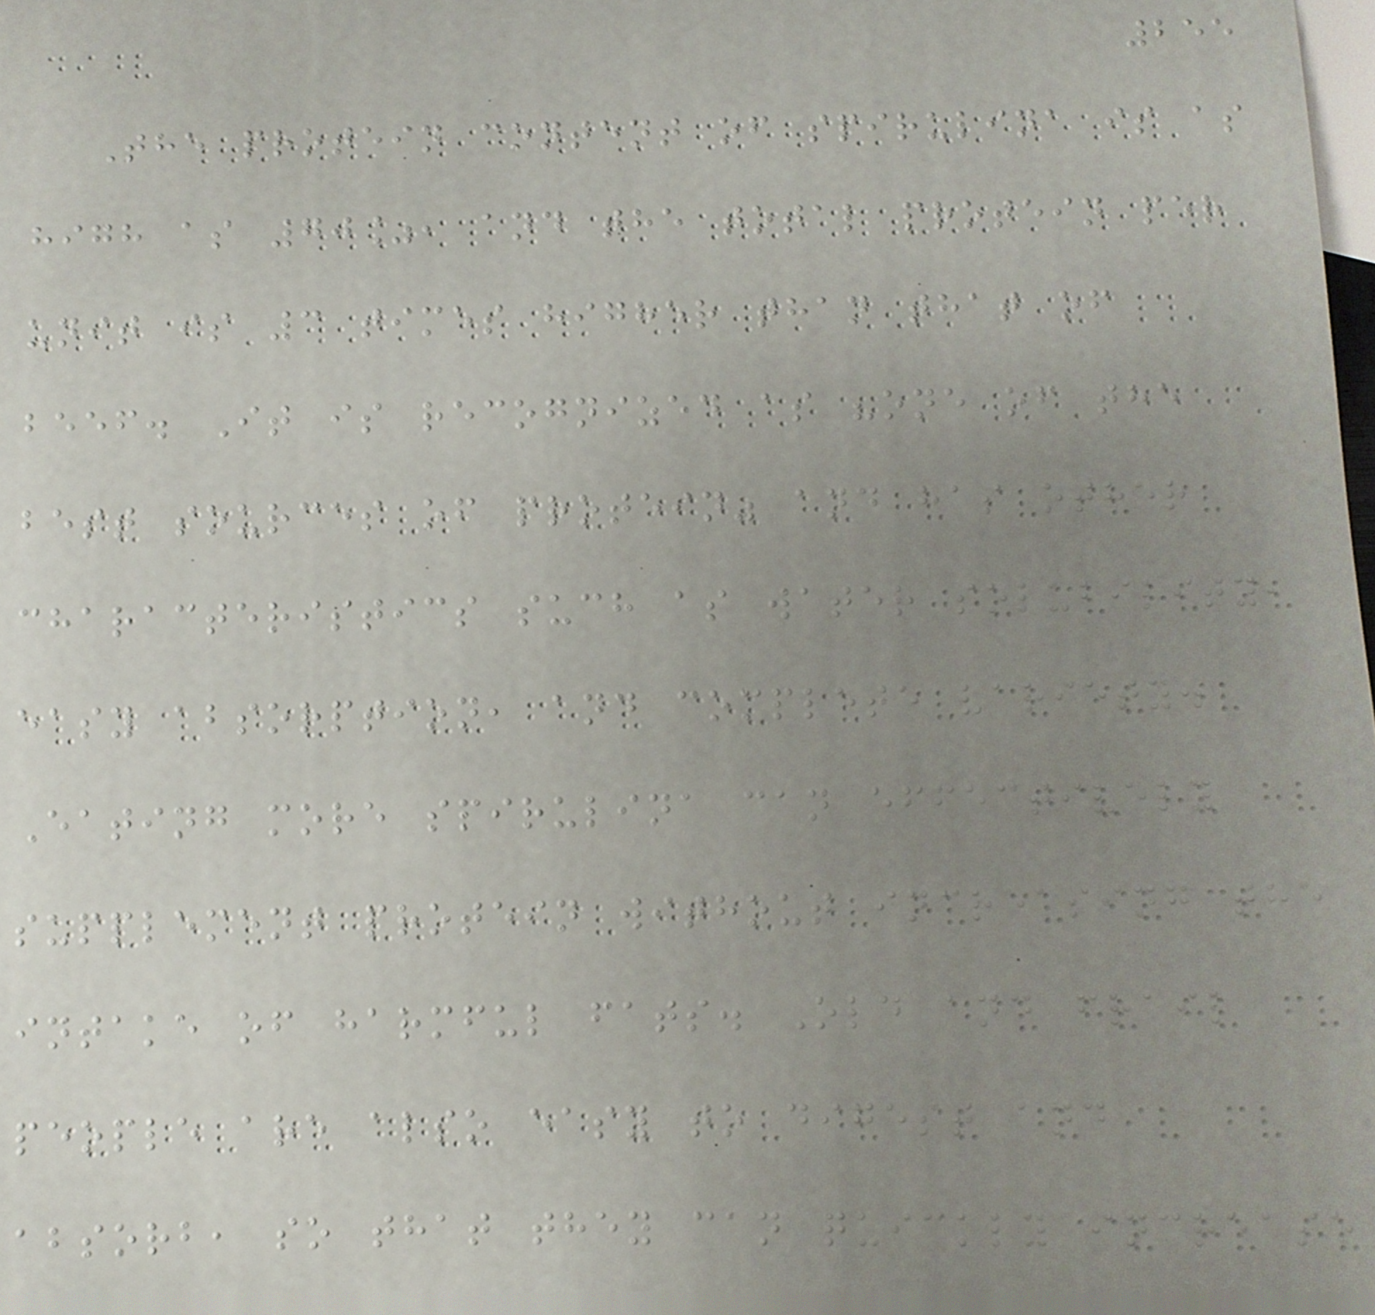255
The protein content of spirulina is as
high as 70%, and the total protein per
unit is 3 times higher than that of
beef. It is recognized as "one of the
best sources of protein" and has other
characteristics such as water solubility,
easy absorption, and complete variety.
Eating more spirulina can effectively
supplement protein without increasing the
intake of harmful fats. Old and frail
people are also easy to digest and
absorb, so that they can quickly increase
